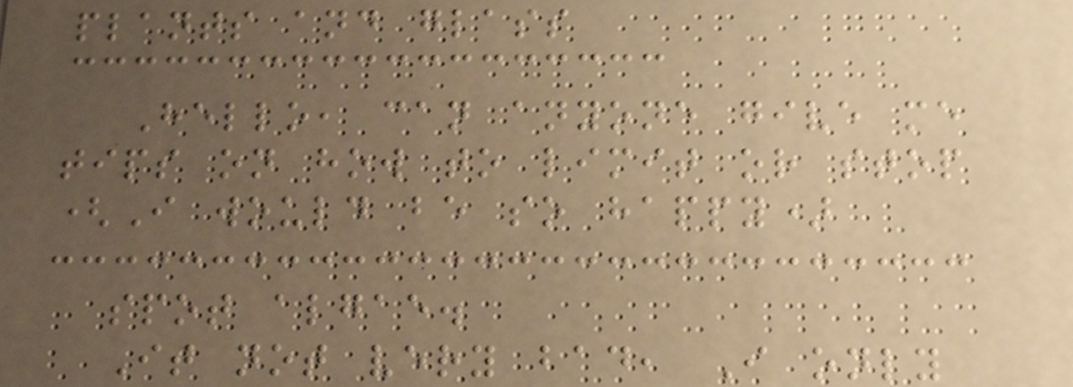plants and glass
Hello, can anyone give me
tips on how to limit or stop
(I would be so happy)
spot algae.
It not very bad, I only
